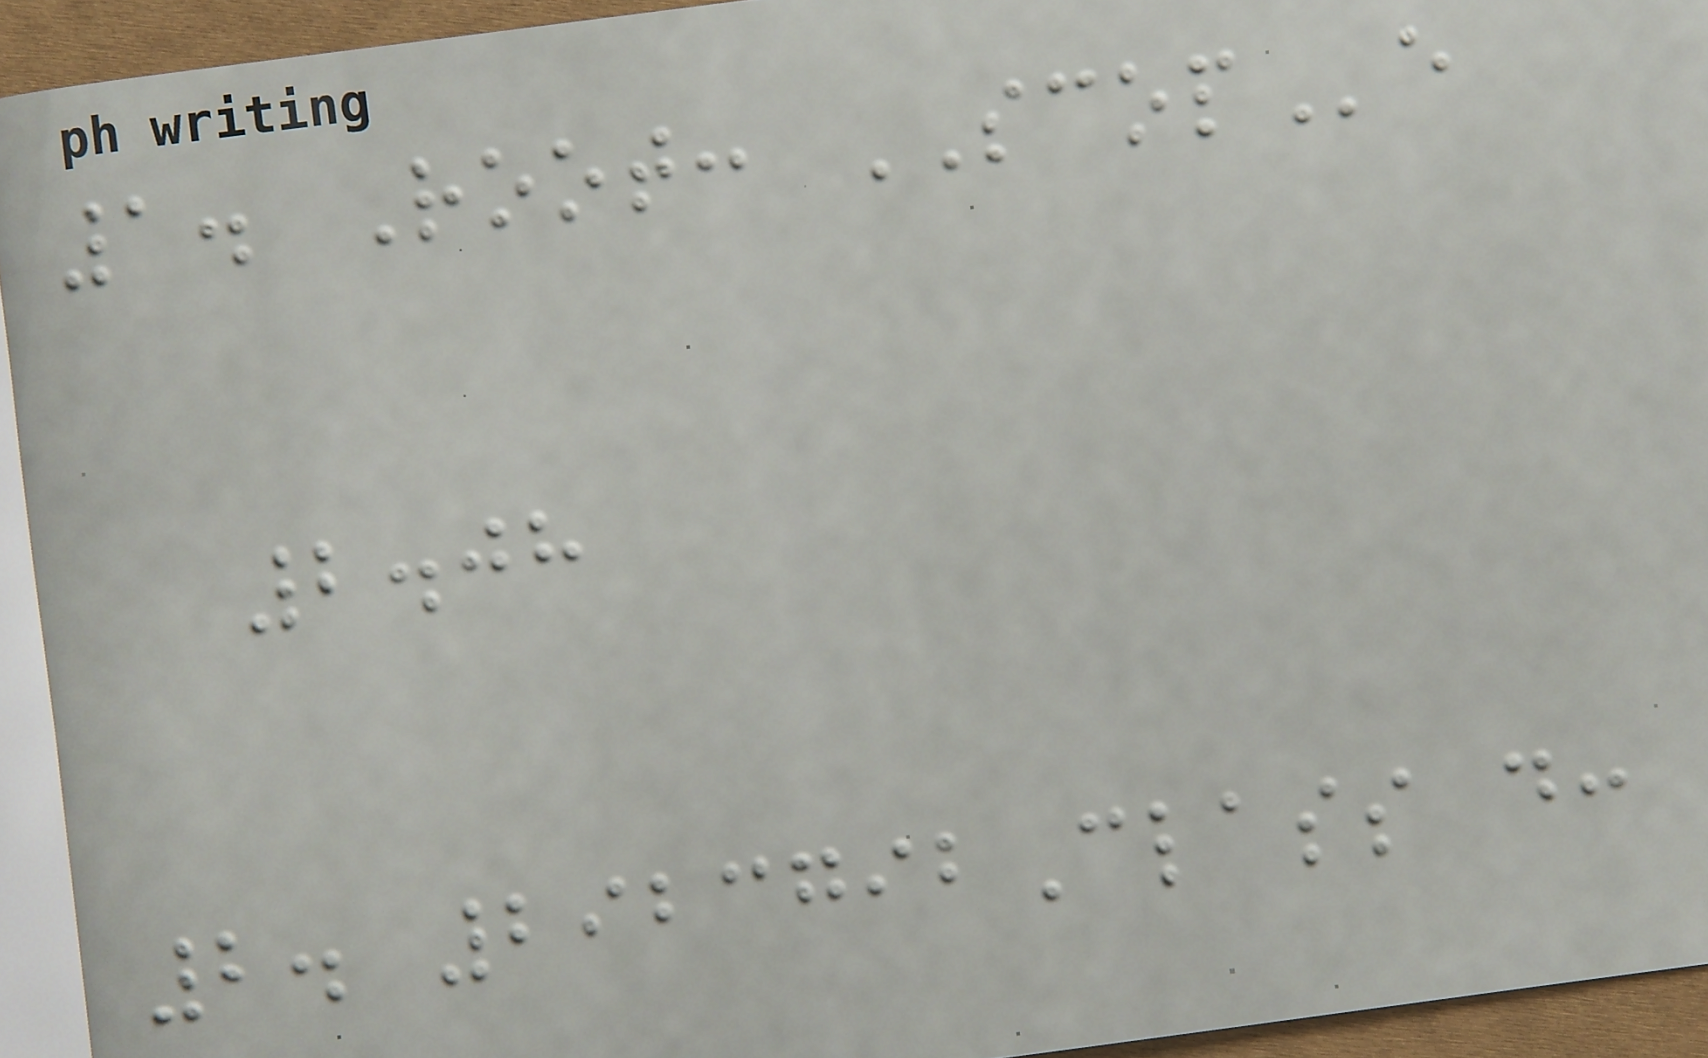1. Root: SCOPe
2.08
2. 2923792Class d:
